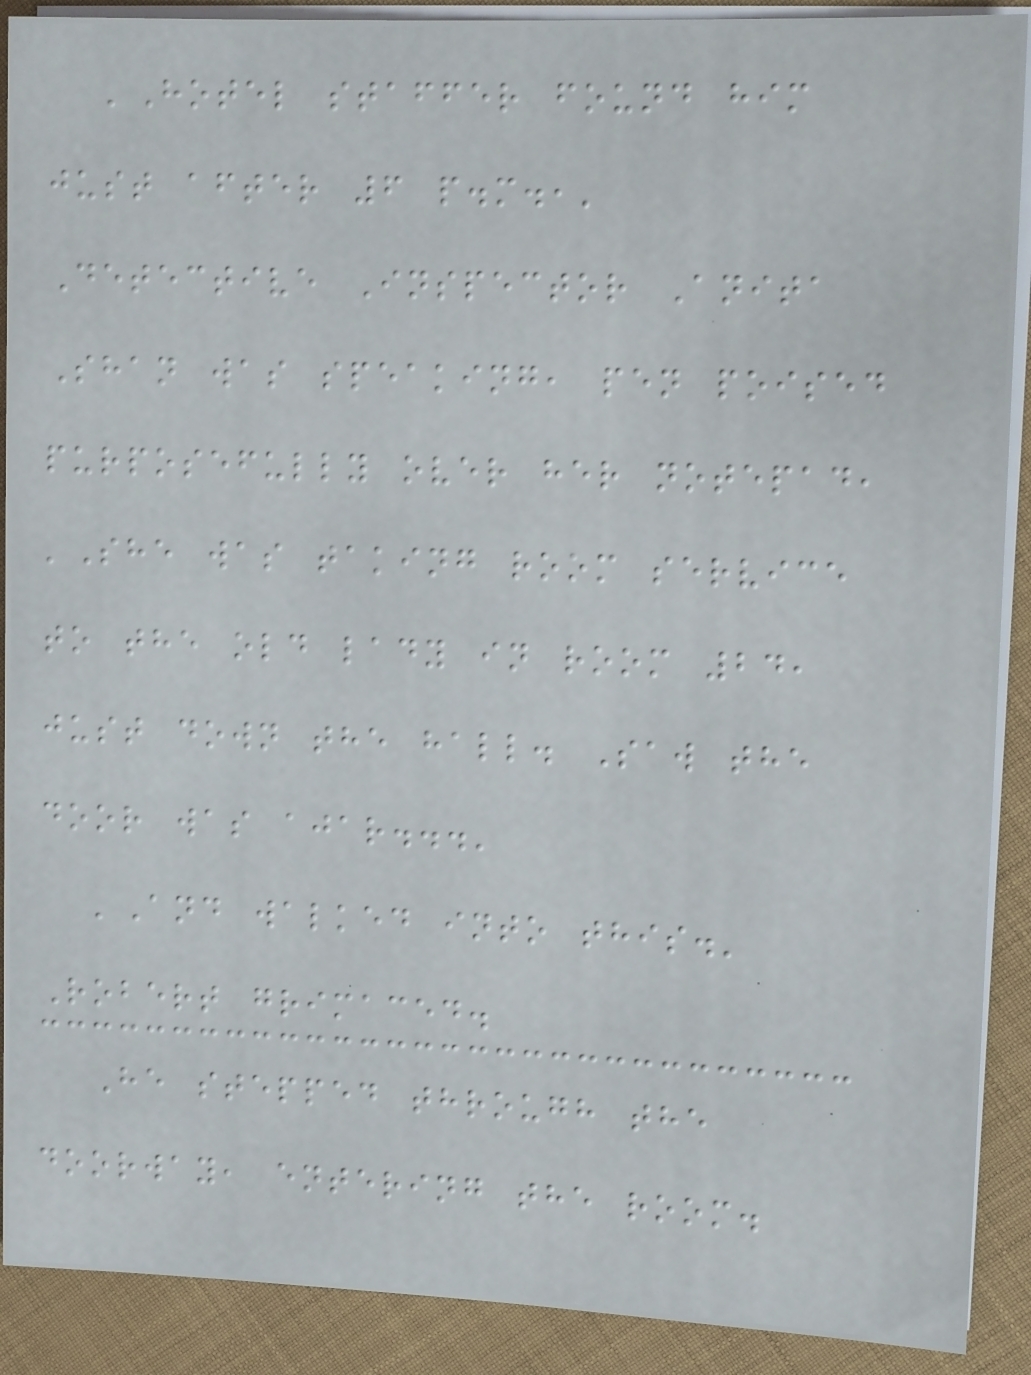'Hotel staffer found him
just after 6 p.m.,'
Detective Inspector Anita
Shan was speaking, pen poised
purposefully over her notepad,
'She was taking room service
to the old lady in room 24,
just down the hall. Saw the
door was ajar...'
'And walked into this.'
Robert grimaced.
He stepped through the
doorway, entering the room.
